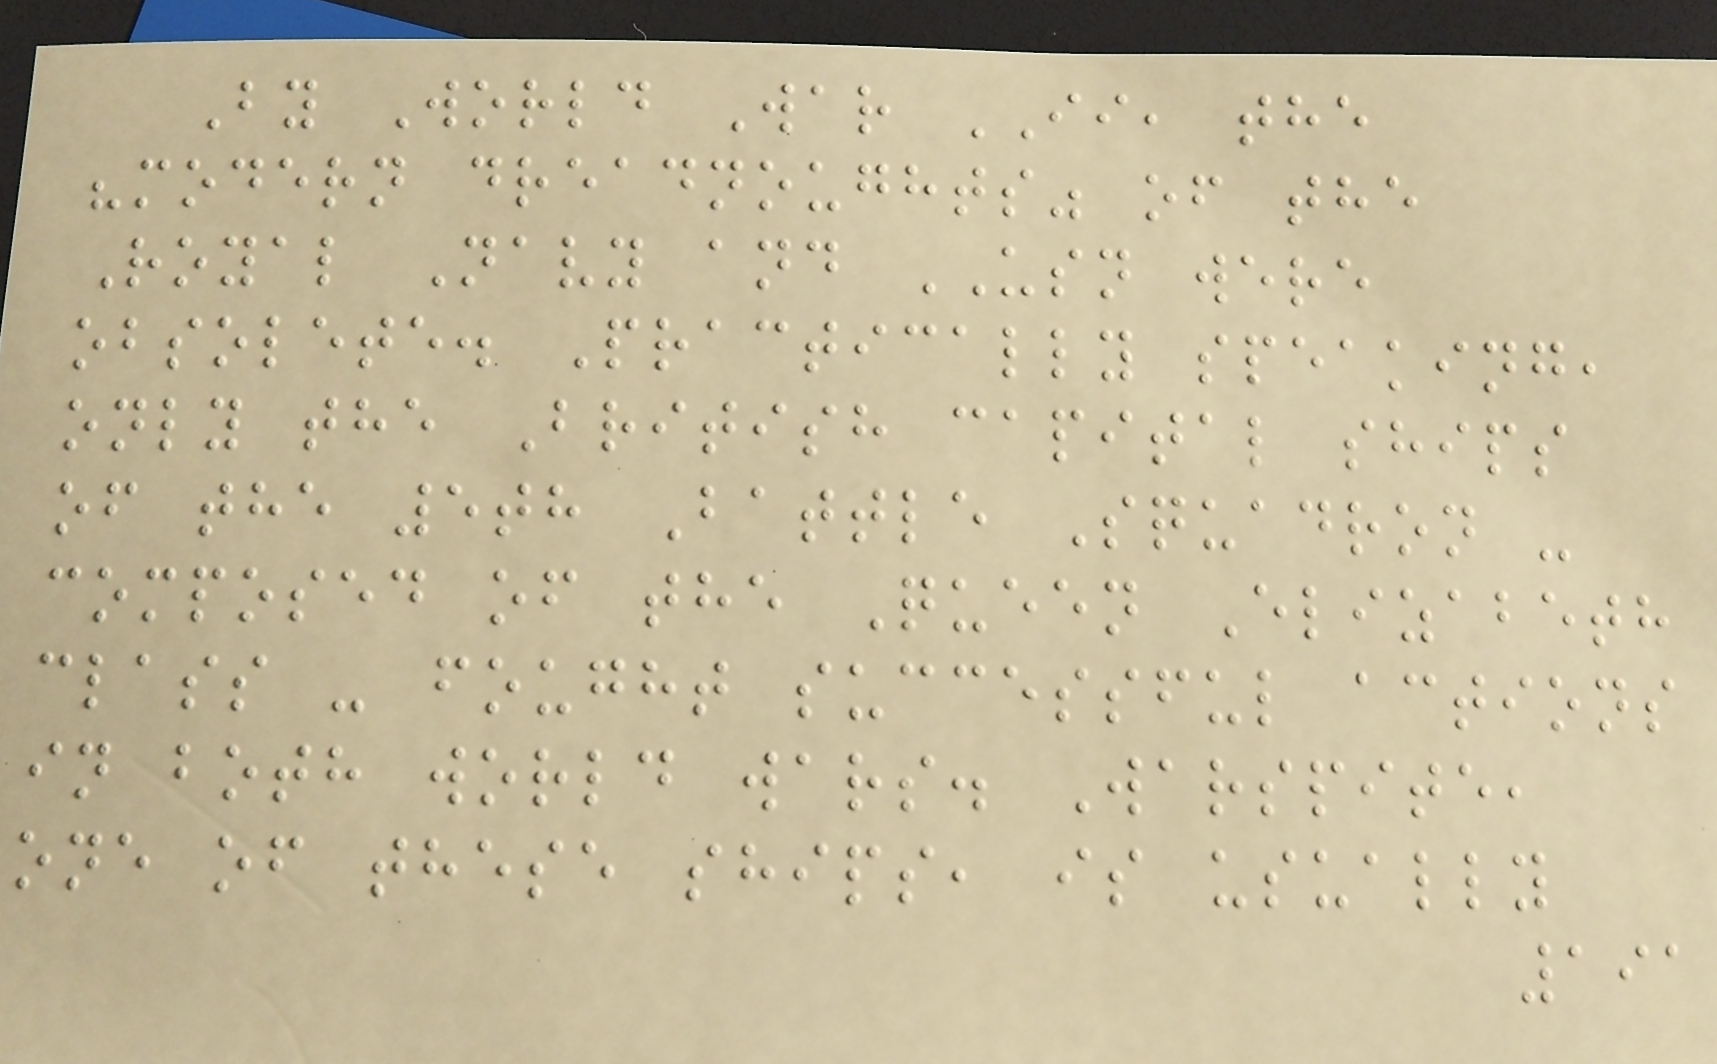By World War II, the
"modern dreadnoughts" of the
Royal Navy and USN were
obsolete. Practically speaking,
only the British capital ships
of the 5th Battle Squadron -
composed of the Queen Elizabeth
class - fought successful actions
in both world wars. Warspite,
one of these ships, is usually
191
